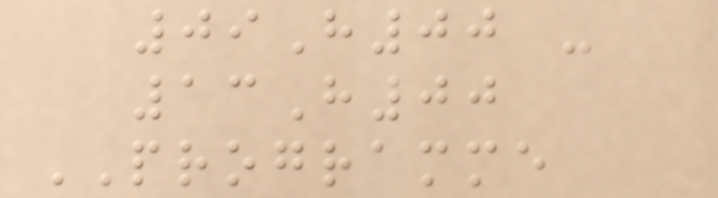09H00 -
13H00
PROGRAMME
